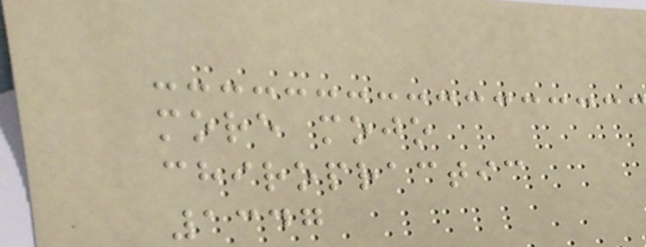more mojo
chiropractic
1347
